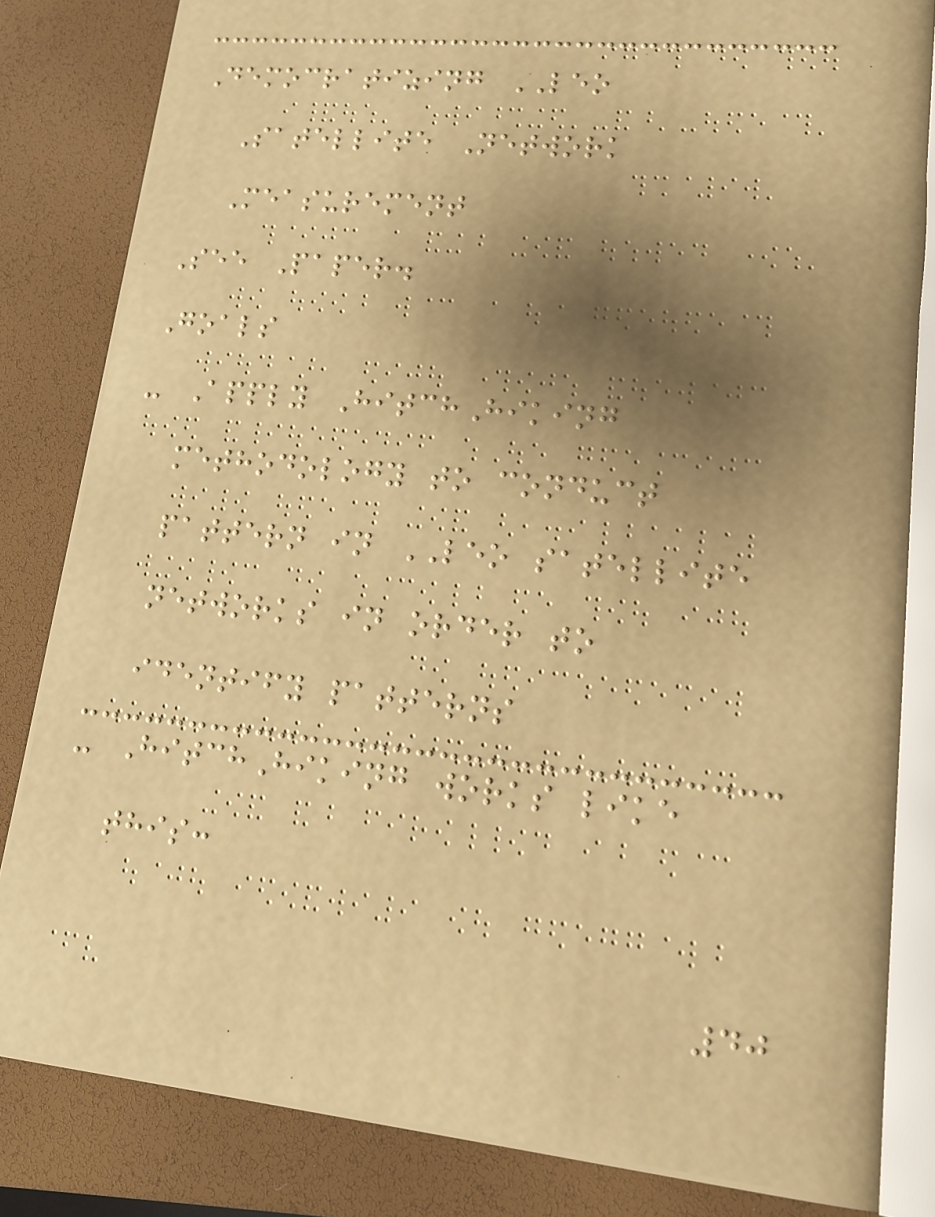Democratizing LEO
Satellite Network
Measurement
See Paper.
Goals
- Apply HitchHiking
methodology to conduct
pattern in LEO satellite
networks in order to
identify patterns
- HitchHiking works like
this:
40
